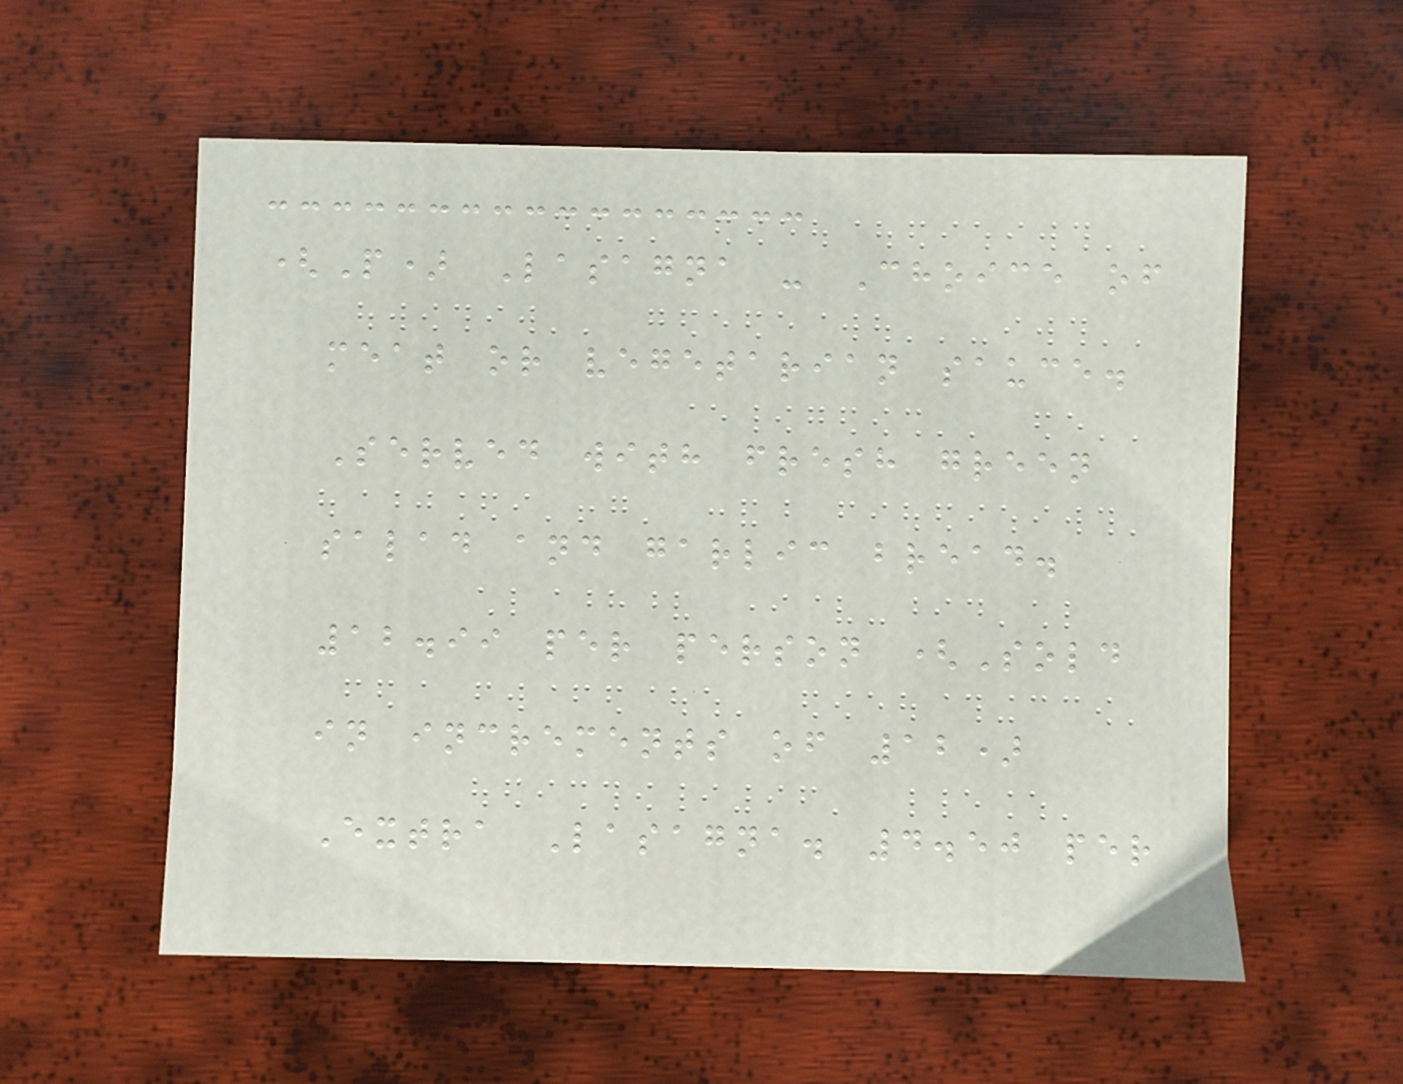(P) Lasagna - Choice of
meat or vegetarian sauce.
Served with fresh green
salad and garlic bread.
12.99 per person (Sold
in increments of 12)
Extra Lasagna. 4.50 per
